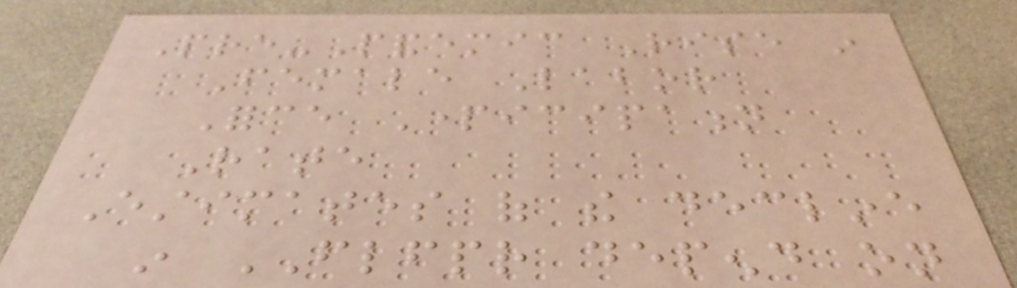Pre-Pandemic Rise in
Female Labor
Force Participation
Rate
Estimates of the decline
in FLFPR depend on
